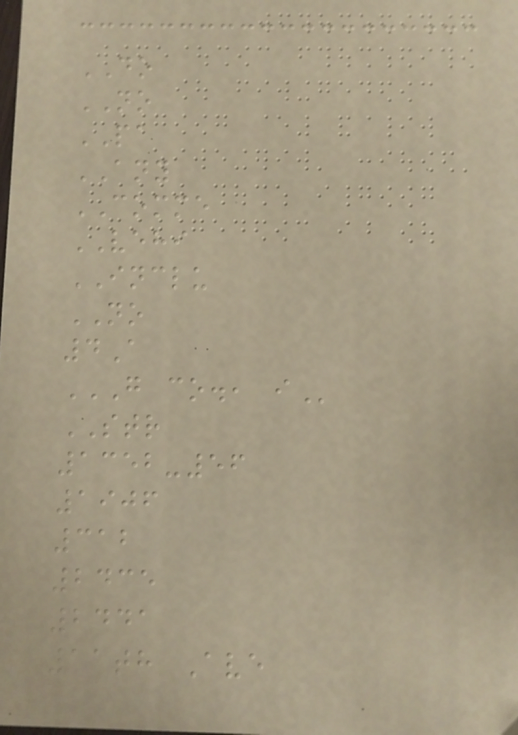DO
NO
PA
ANY
COMME
VEHI
INCLU
NO
4A
G CO., I
STR
1352-56
1906
312
2435
2441
11th Ave
